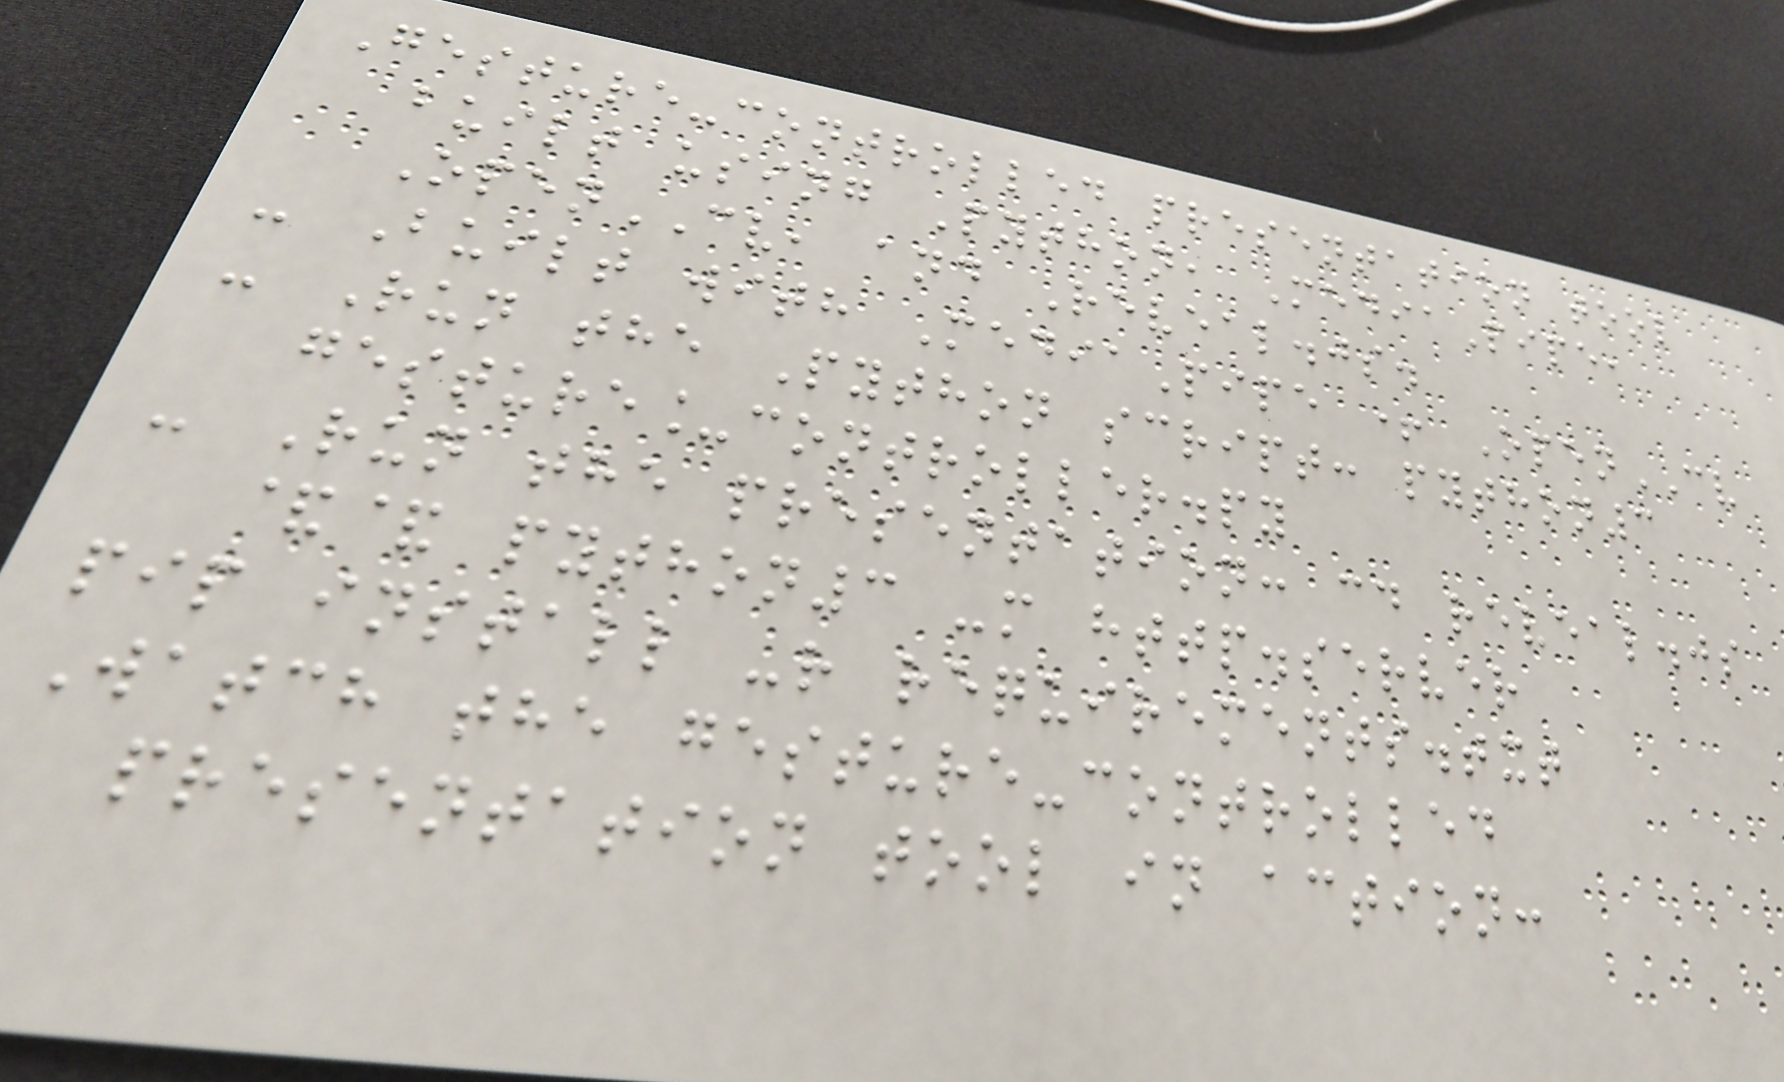Gesture-controlled presentation tool
built using Python, MediaPipe,
OpenCV, and Reveal.js.
- Built with MediaPipe + OpenCV
- Run the Python script: python3
gesture_controller.py
- Run the presentation: cd reveal.js
&& python3 -m http.server
pip install -r requirements.txt
Watch the gesture-controlled
presentation tool in action:
